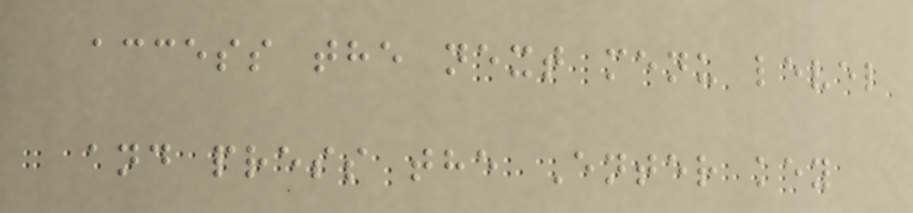access the next menu level
and press the Enter key
